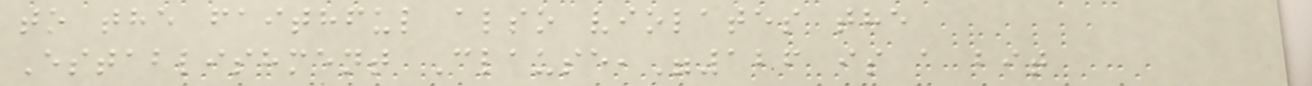to the faithful also violates the
Establishment Clause,"126 is a bit
